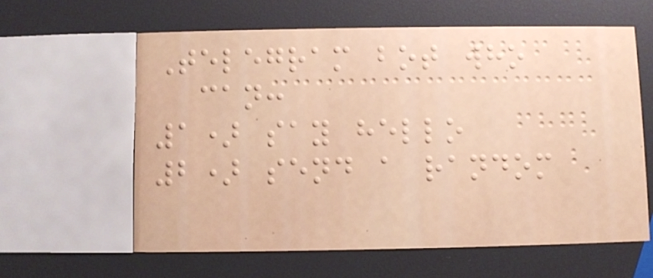Telegram bot who
can:
1) say hello
2) send a random
